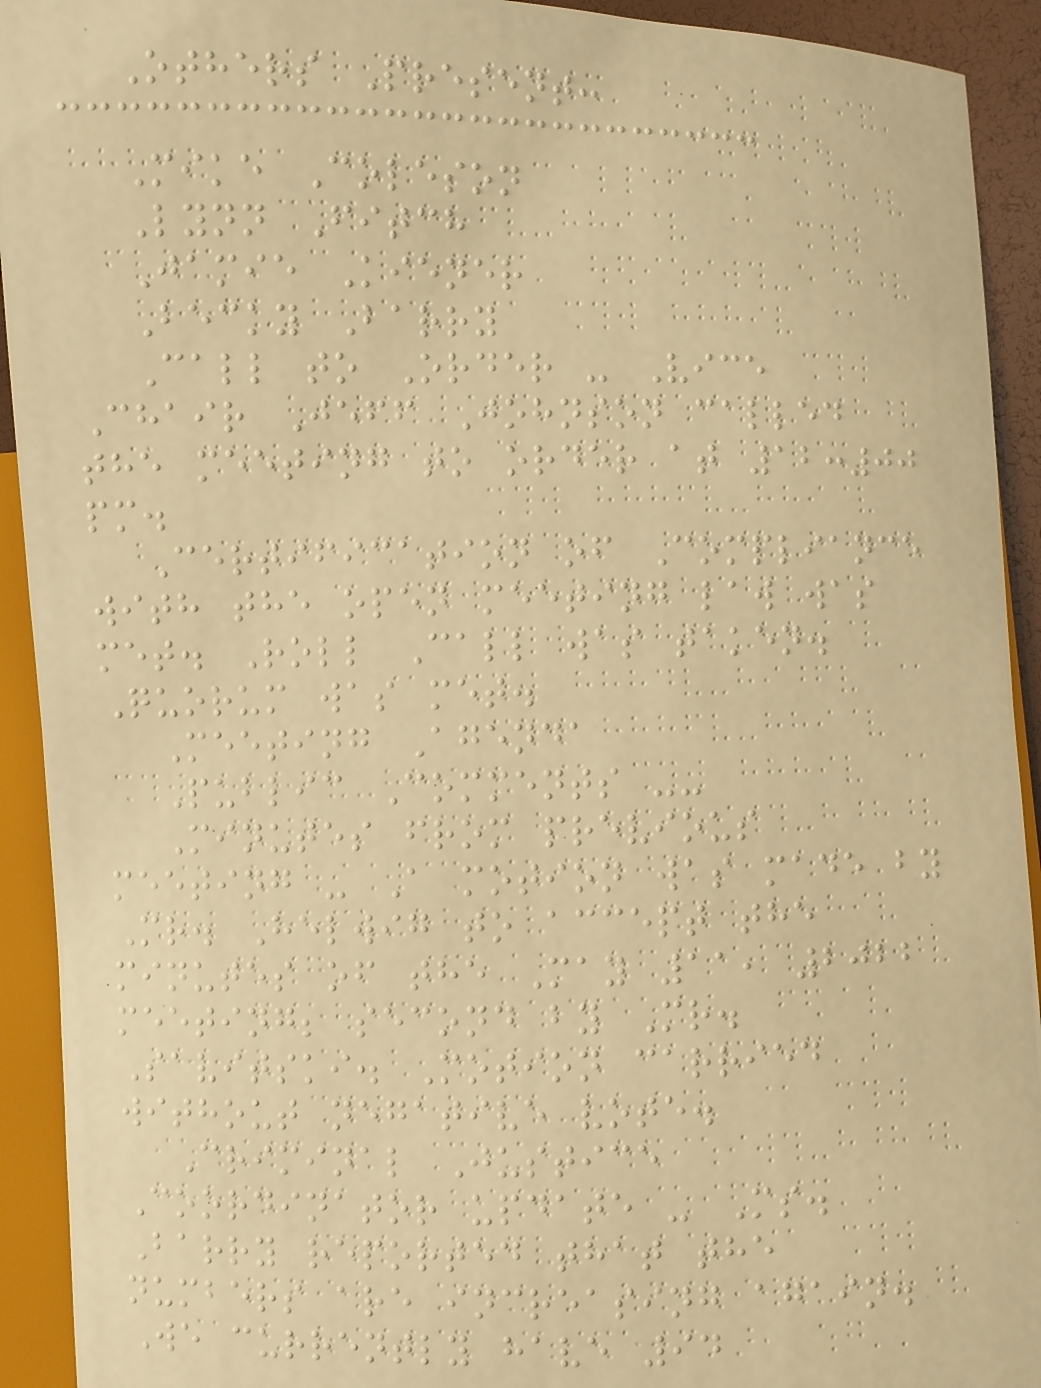Others Present:
Mike Coleson
Lynn Fitch
Jamie Kiener
Becky Barry
Call to Order - Vice
Chair Jeff Johnson called
the meeting to order at 12:00
pm.
Certification of Compliance
with the open meeting law was
met. Roll Call was taken.
Quorum was met.
Meeting Agenda
Public Comments --
Minutes from previous
meeting - A motion was made by
Mr. Helwig to accept the
minutes of the May 11, 2022
meeting; second by Mr.
Savitski. Motion carried
without negative vote.
Criminal Justice
Coordinator update - Ms.
Barry reported that the
numbers are increasing again.
We currently have 94
